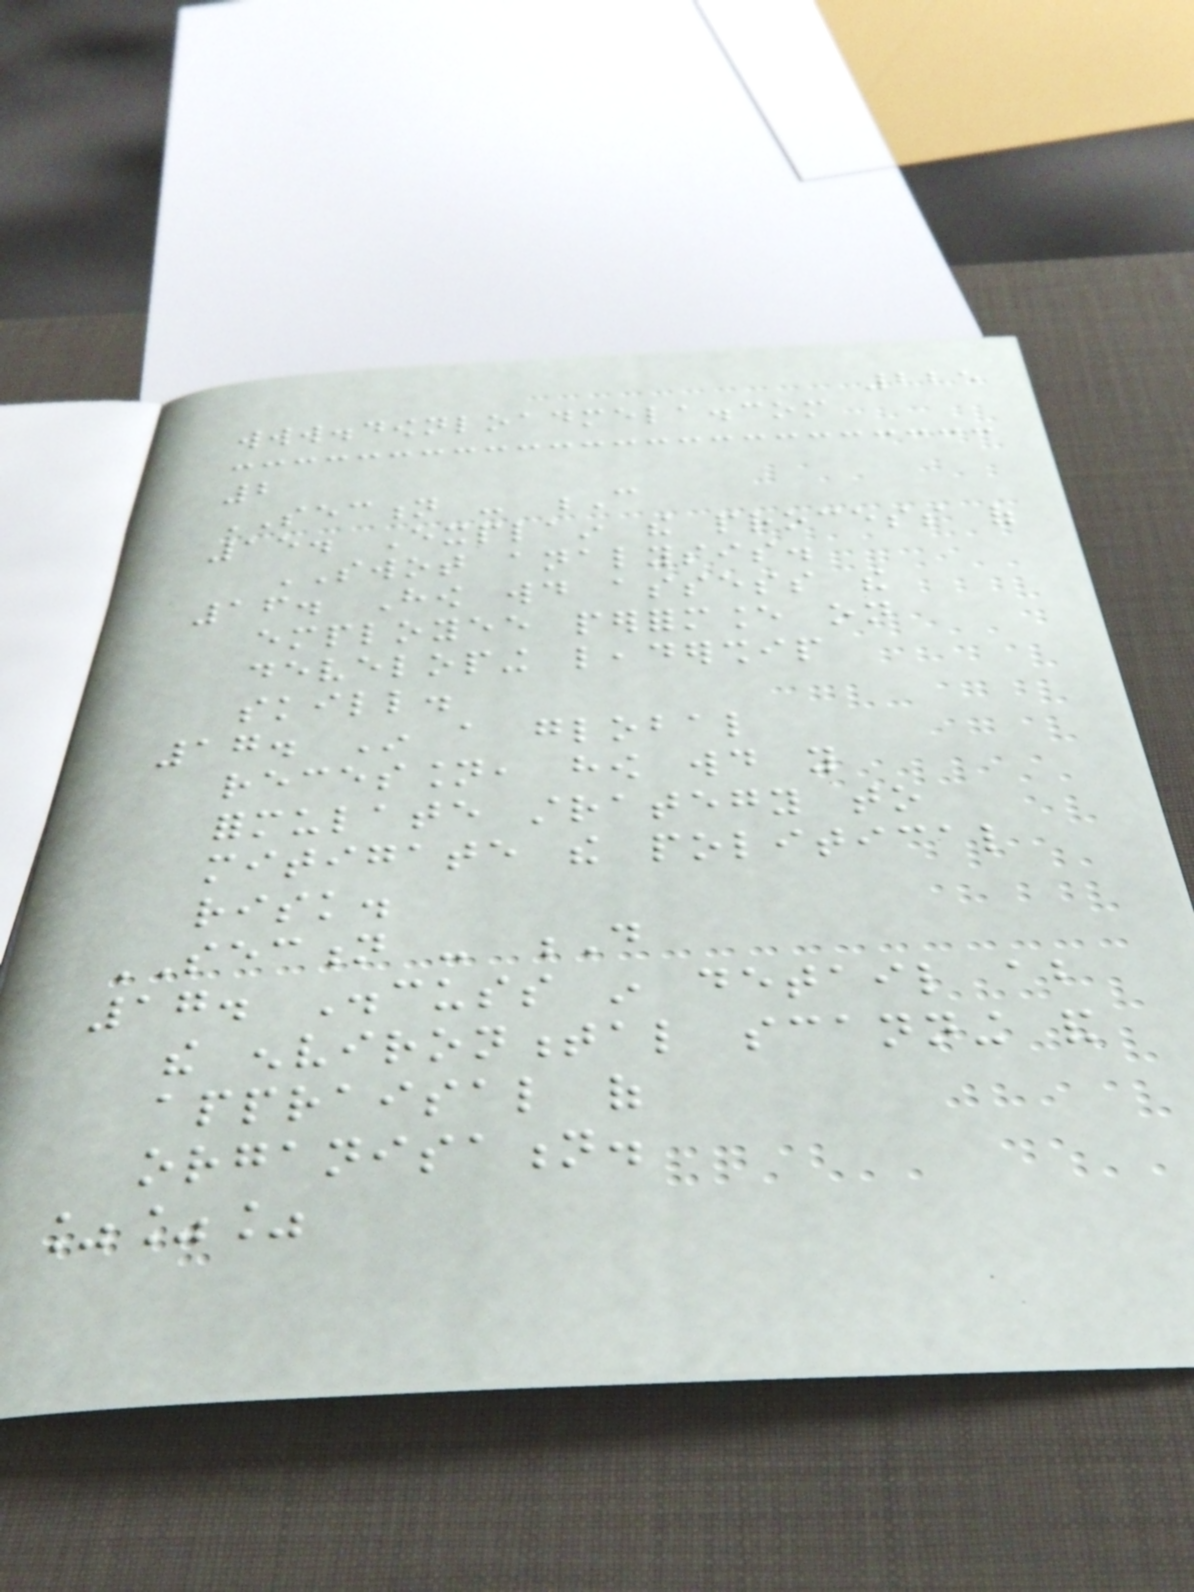225
www.downloadmela.com
2
SECTION - C
15. Explain the process of
SWOT analysis.
16. How would assess the
employee performance on
developing leadership
skill.
17. In a global
recession, how would you
formulate strategy to
mitigate the political
risk.
SECTION - D
17. Discuss in detail about
the environmental scanning and
appraisal of
organisation.
%%%
